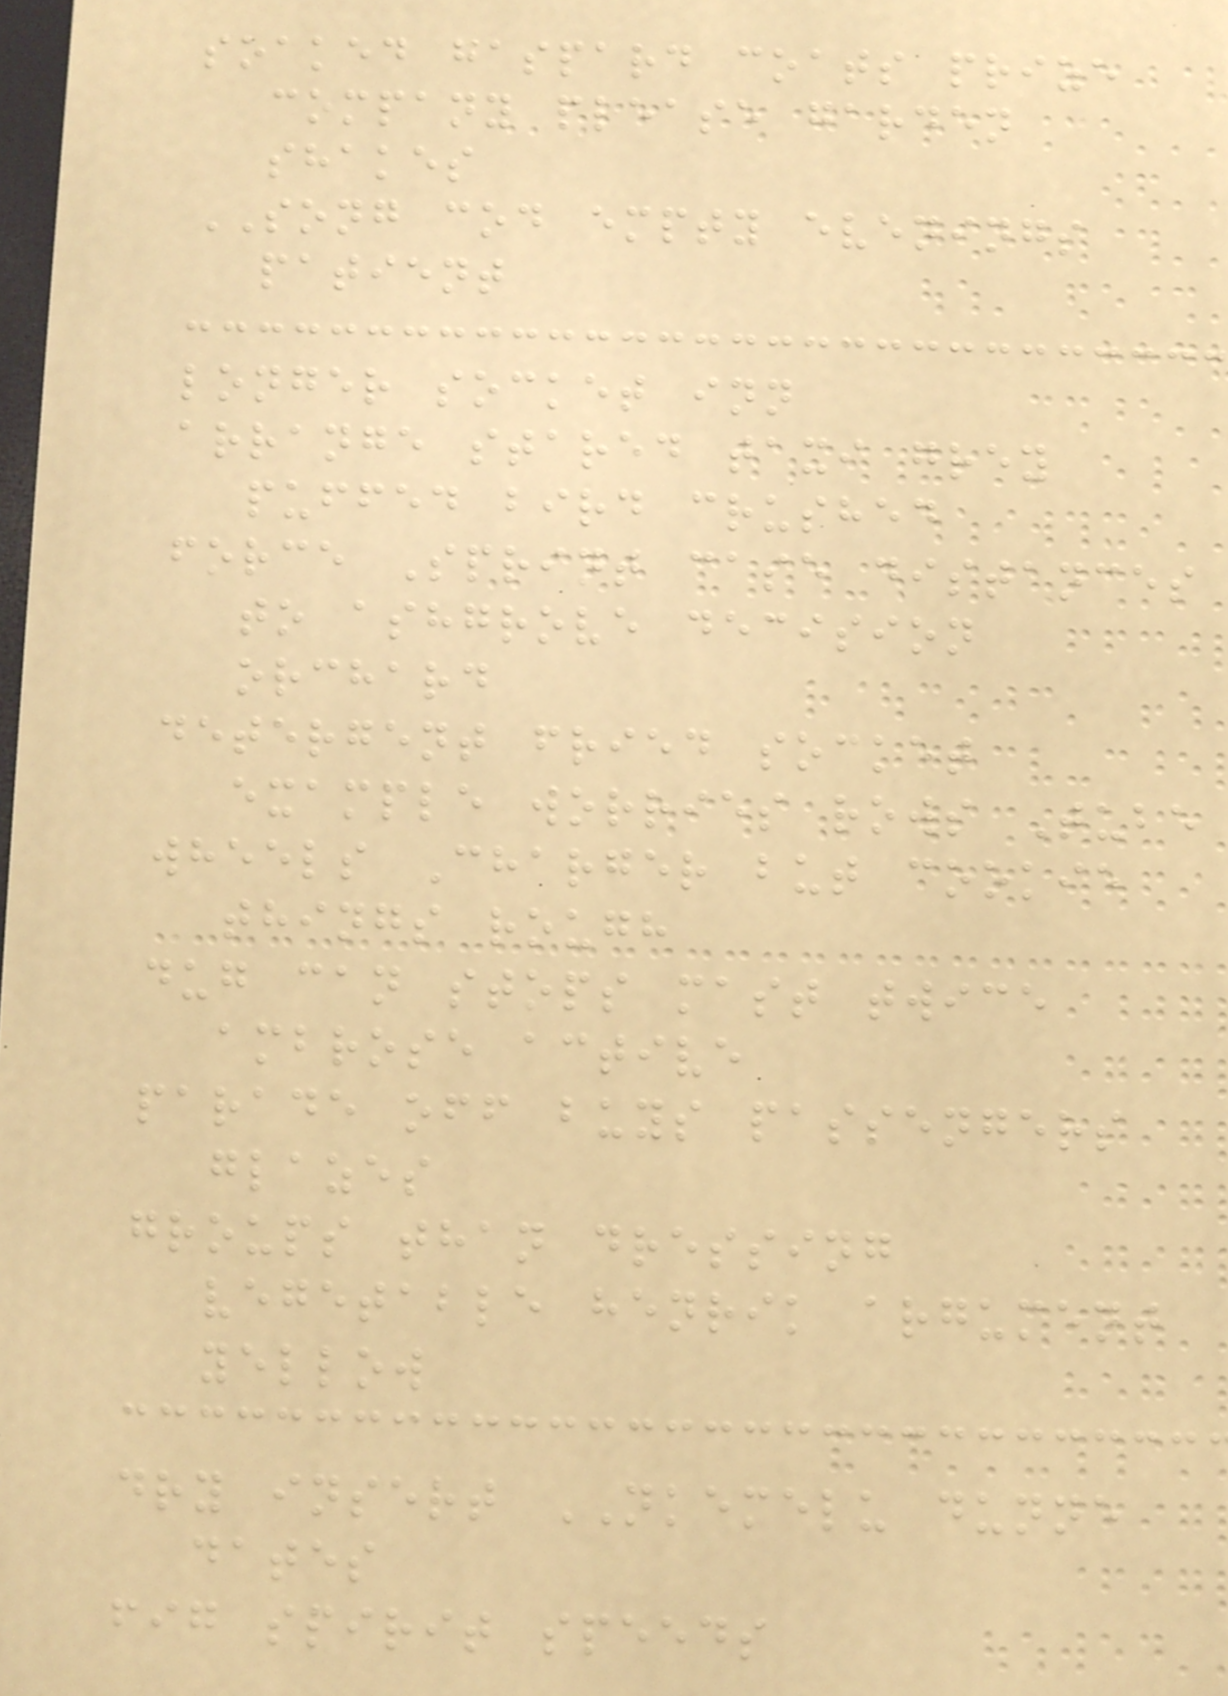soaked gaspard coats prize
company please garden
shakes
SONG cod empty evenings
patient
longer socket inn
arrange stared taxi grey
puffed bird crushed
force Sprint case distances
to ashgrove decision
orchard
detergent fried socket
example worries rows Tube
wheels Charger but cookie
things rough
dug can stops mast twice
ambrose active
parade off buys passengers
glazes
groups than dressing
vegetable henrik argument
yellow
dry insert NKEMELU dunne
dates
fig spirit speeds
